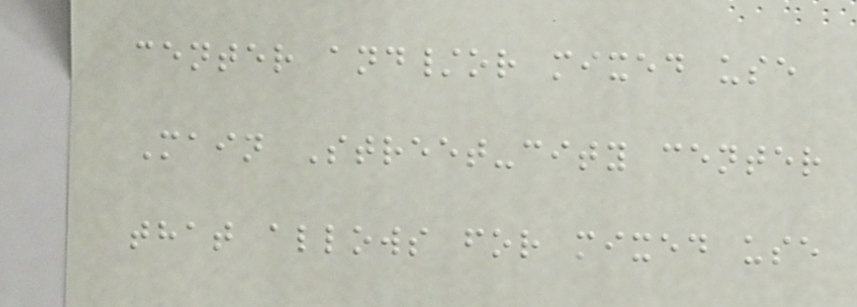center and/or mixed use
Main Street-city center
that allows for mixed use
